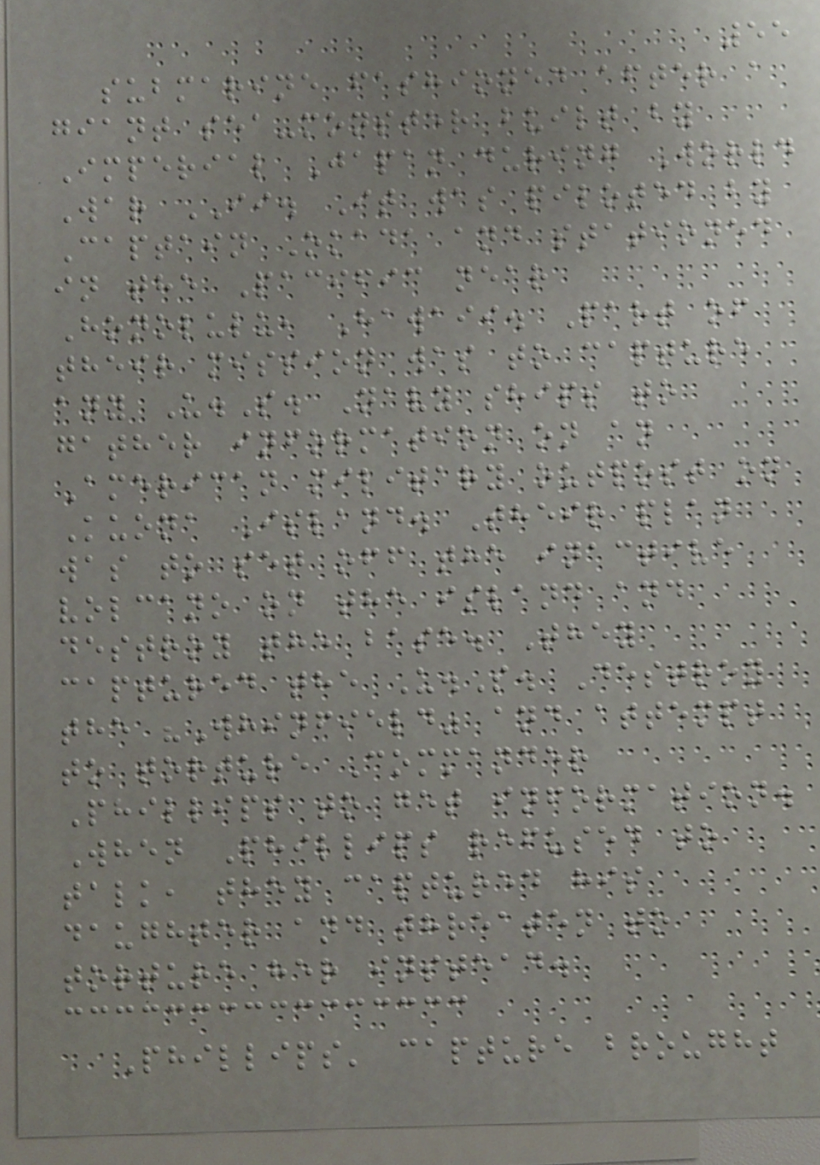55
submarine fashioned after a
giant sea-monster built by
Imperial Japan during World
War II. It was piloted by
Captain Okada and stationed
in the Pacific near
Honolulu, Hawaii. Part of
their mission was to capture
any U.S. Navy ships to
gather information on an
American military outpost on
Kuona Island. Their plan
was to set off the inactive
volcano on the island and
destroy the base. They
captured the U.S. Destroy
the "Whinfield" and attempt
to torture Commander
Phillips to get information.
When Phillips refused to
talk, they captured his
daughter and threaten to
torture her instead.
Phillips' capture brought
